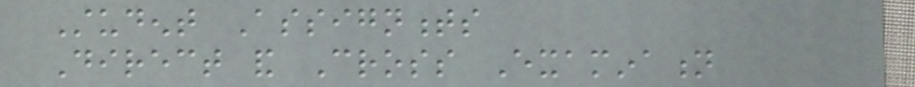Student Assignments
Direct and Cross Examination
